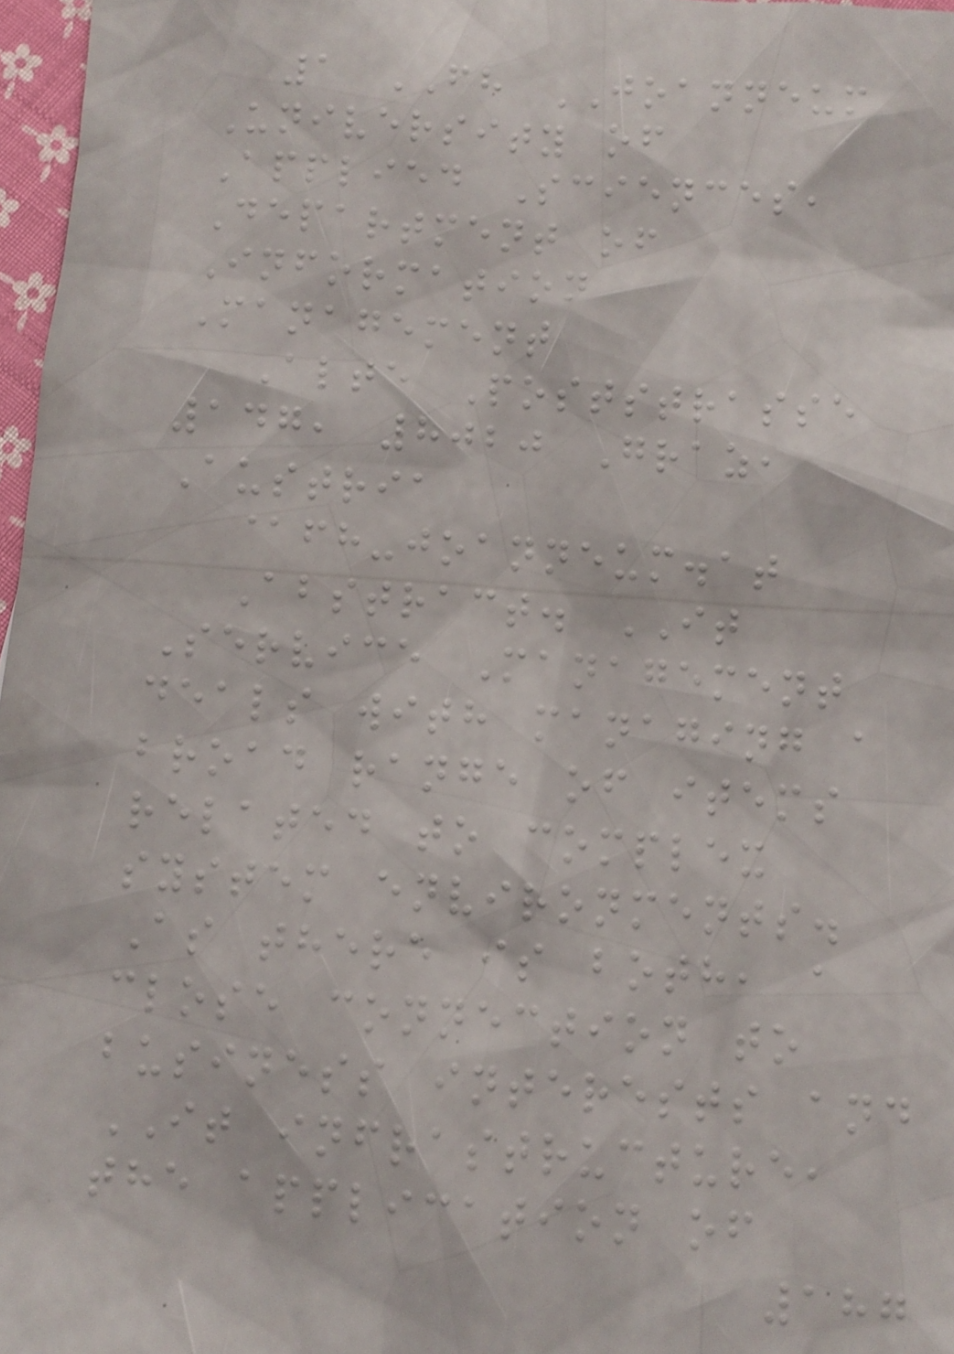1 FH JOANNEUM
University of
Applied Sciences,
Department of
Information
Management
Alte Poststrasse
147, 8020 Graz,
Austria
@fh-joanneum.at
Abstract. IT
Service Management
deals with managing a
broad range of items
related to complex
system environments.
As there is both, a
close connection to
business interests and
IT infrastructure,
the application of
187
